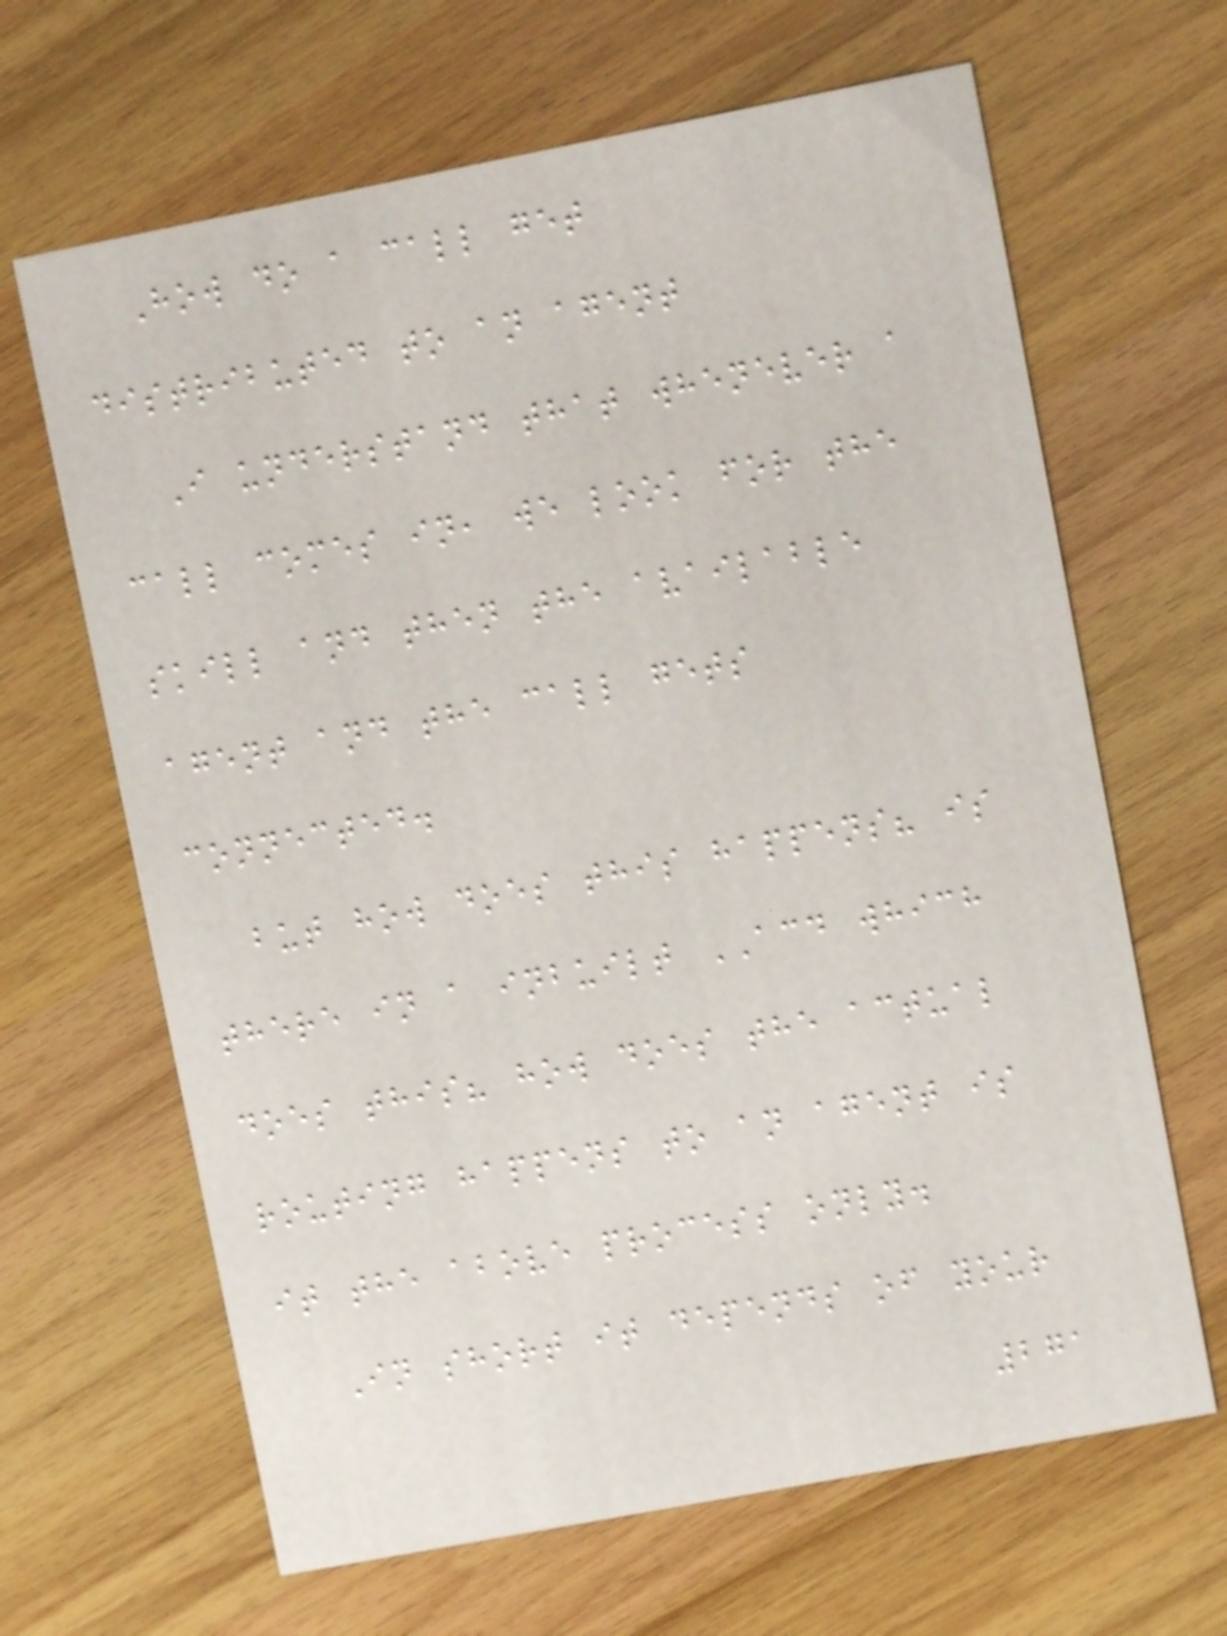How do a call get
distributed to an agent
I understand that whenever a
call comes in, we look for the
skill and then the available
agent and the call gets
connected.
but how does this happens? is
there in a inbuilt ACD which
does this? how does the actual
routing happens to an agent is
it the above process only.
In short it depends of your
271
